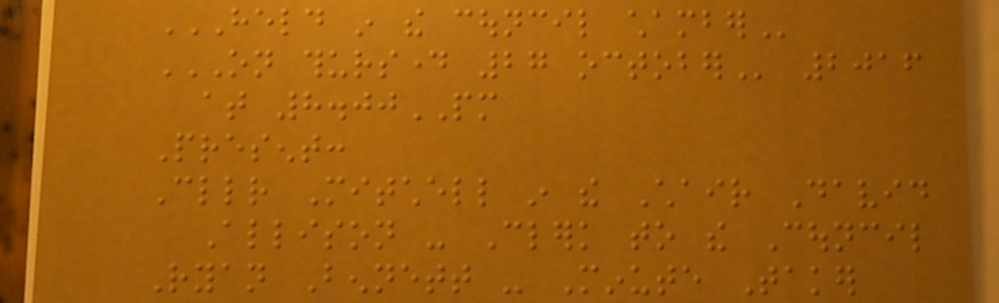HELD IN THE COUNCIL CHAMBER
ON THURSDAY 27 OCTOBER 2016
at 8.00PM
Present:
Cllr Mitchell in the Chair David
Allison - Clerk to the Council
Ryan Bennett - Minute Taker
